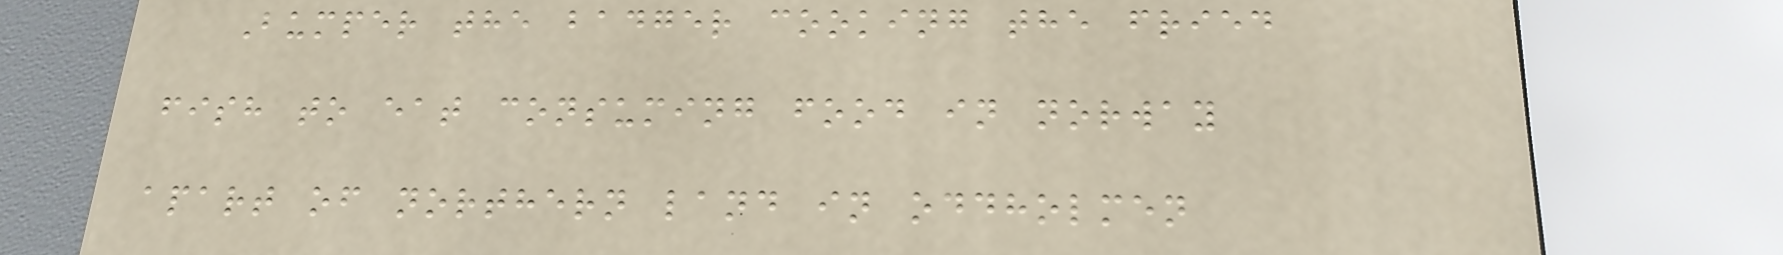Bumper the badger cooking the fried
fish to eat consuming food in norway
apart of northern land in oddholmen
